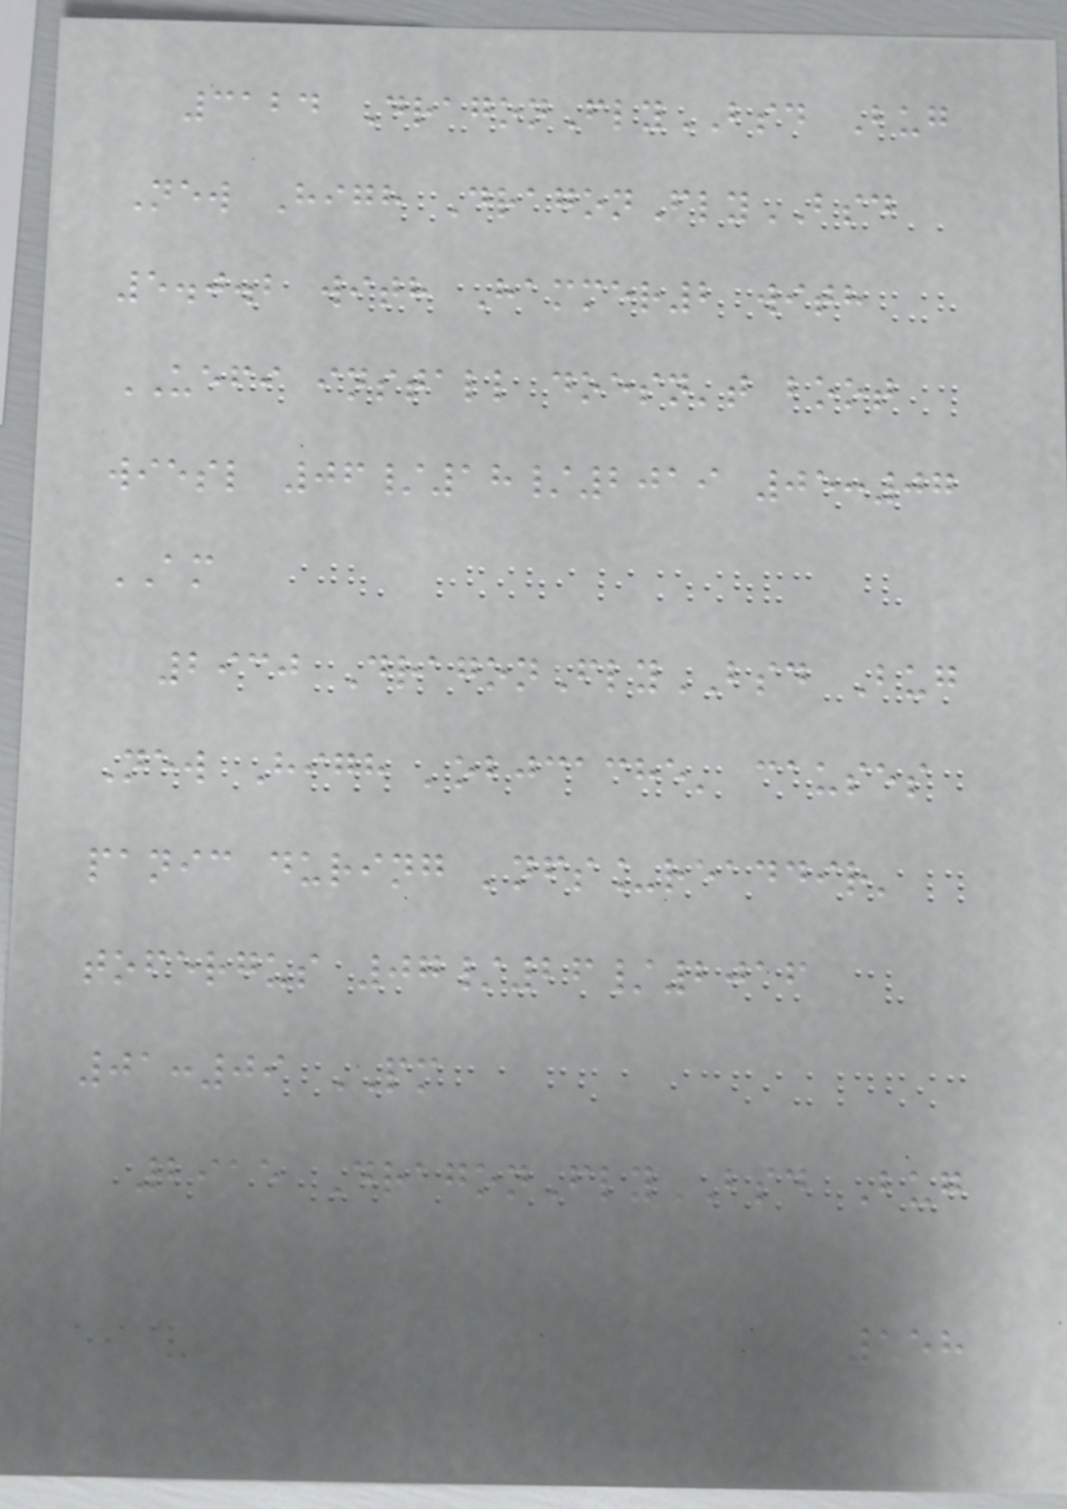3124 DragonFlyBSD Bug
New High DragonFlyBSD
5.0.2 with Hammer2 with
UEFI install doesn't boot
wiesl 06/18/2019 05:07
AM
2930 DragonFlyBSD Bug
New High 'objcache' causes
panic during 'nfs_readdir'
tofergus 07/26/2016
01:09 PM
2915 DragonFlyBSD Bug
158
